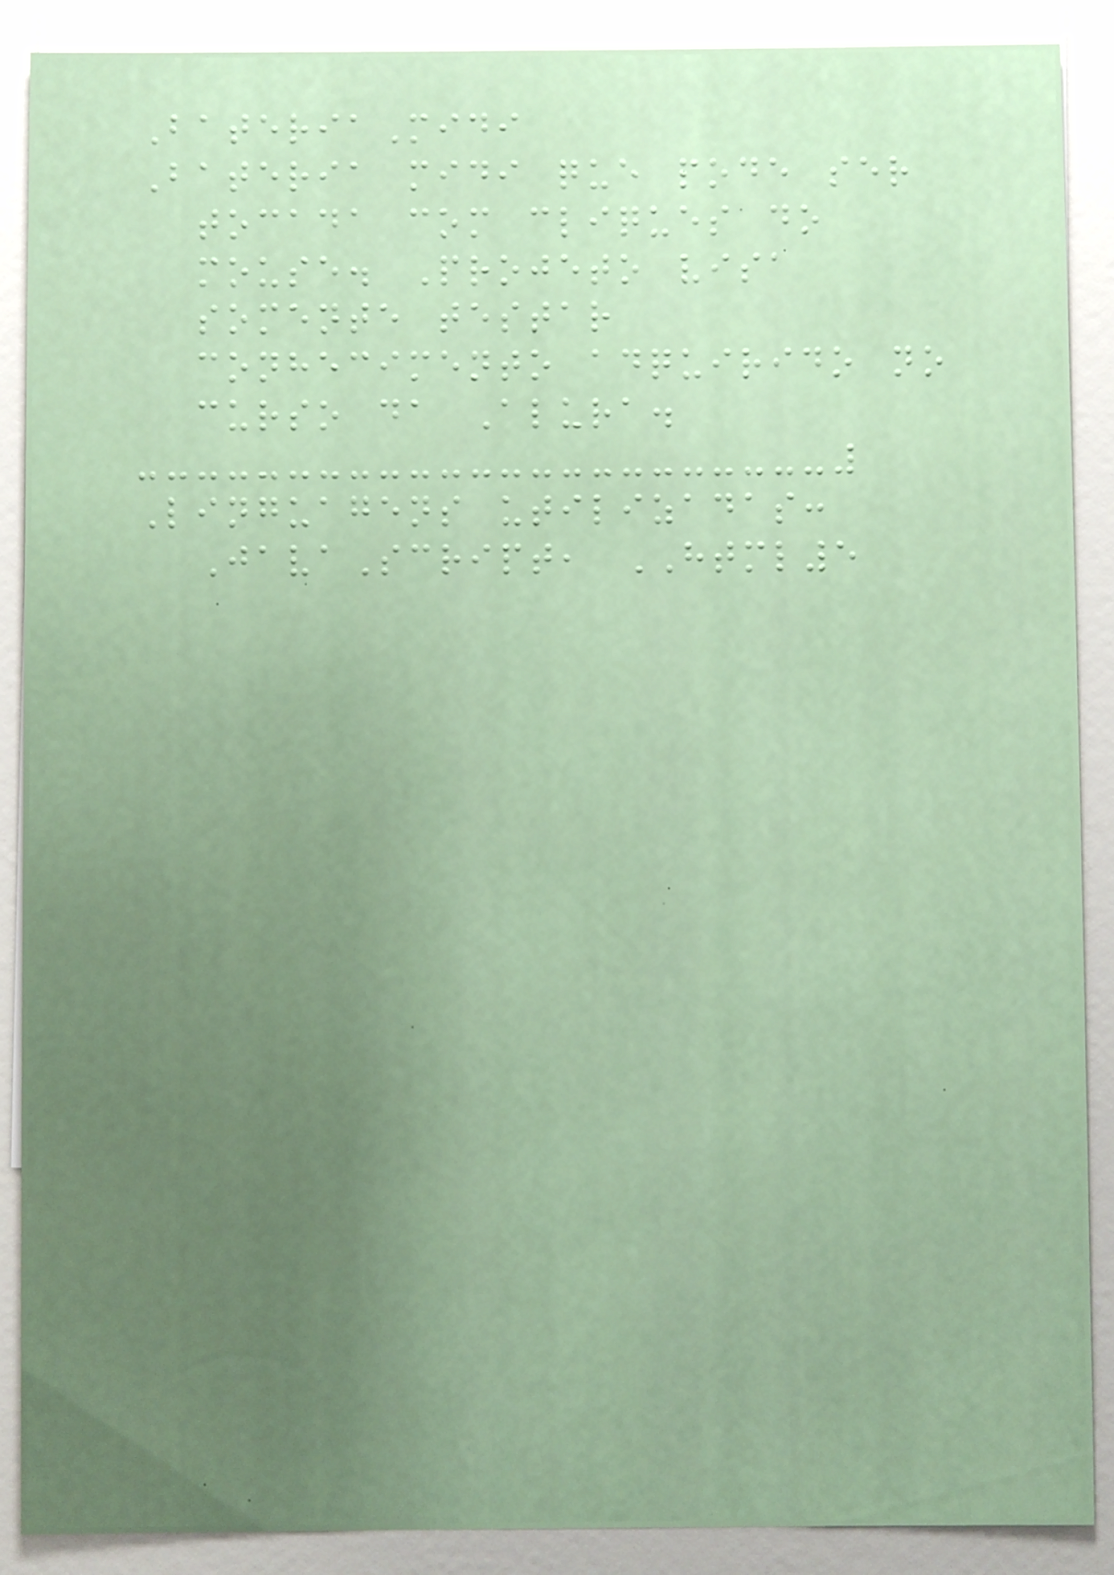BateriaMidi
Bateria midi que pode ser
tocada com cliques do
mouse. Projeto visa
somente testar
conhecimento adquirido no
curso da Alura.
Linguagens utilizadas:
JavaScript, HTML5
